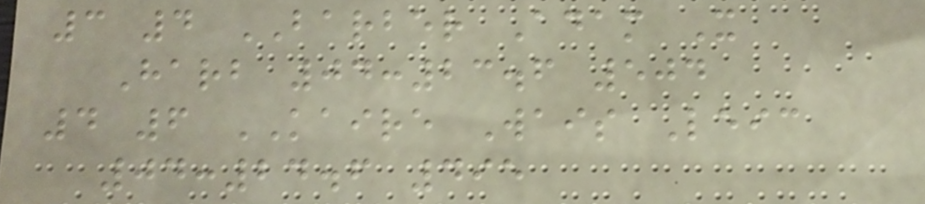3 4 BARBER Adam X
Harb 04:23.6 504
4 6 KAIRE Wais Leic
04:24.6 495
